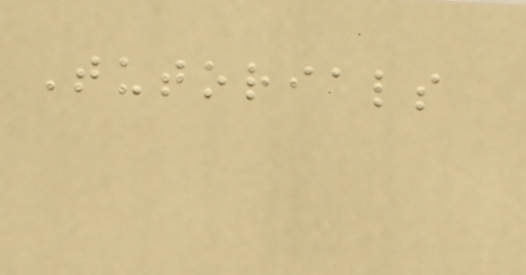Tutorials
